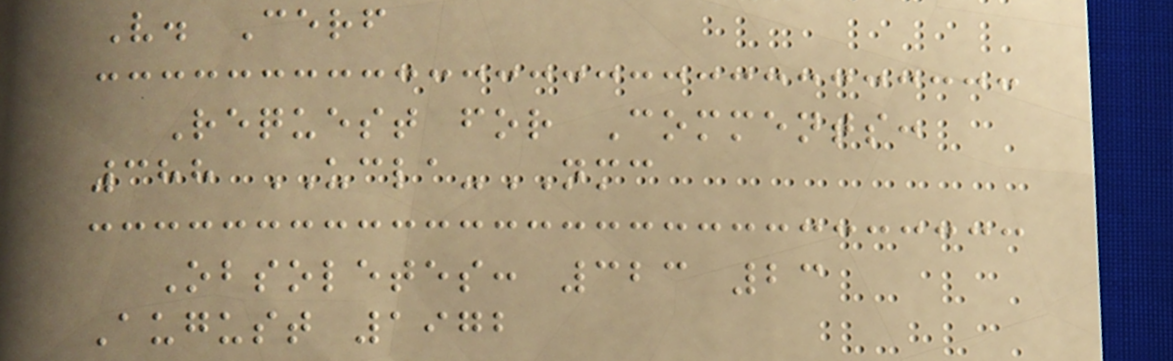V. Cerf
Request for Comments:
388 UCLA-NMC
Obsoletes: 323 23
August 1972
